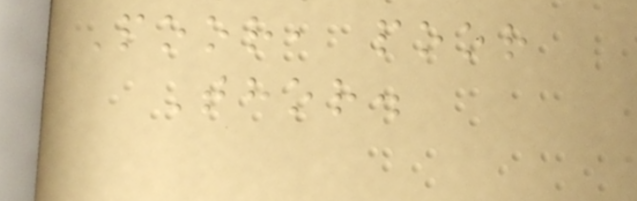Poor, poor
Thor.
